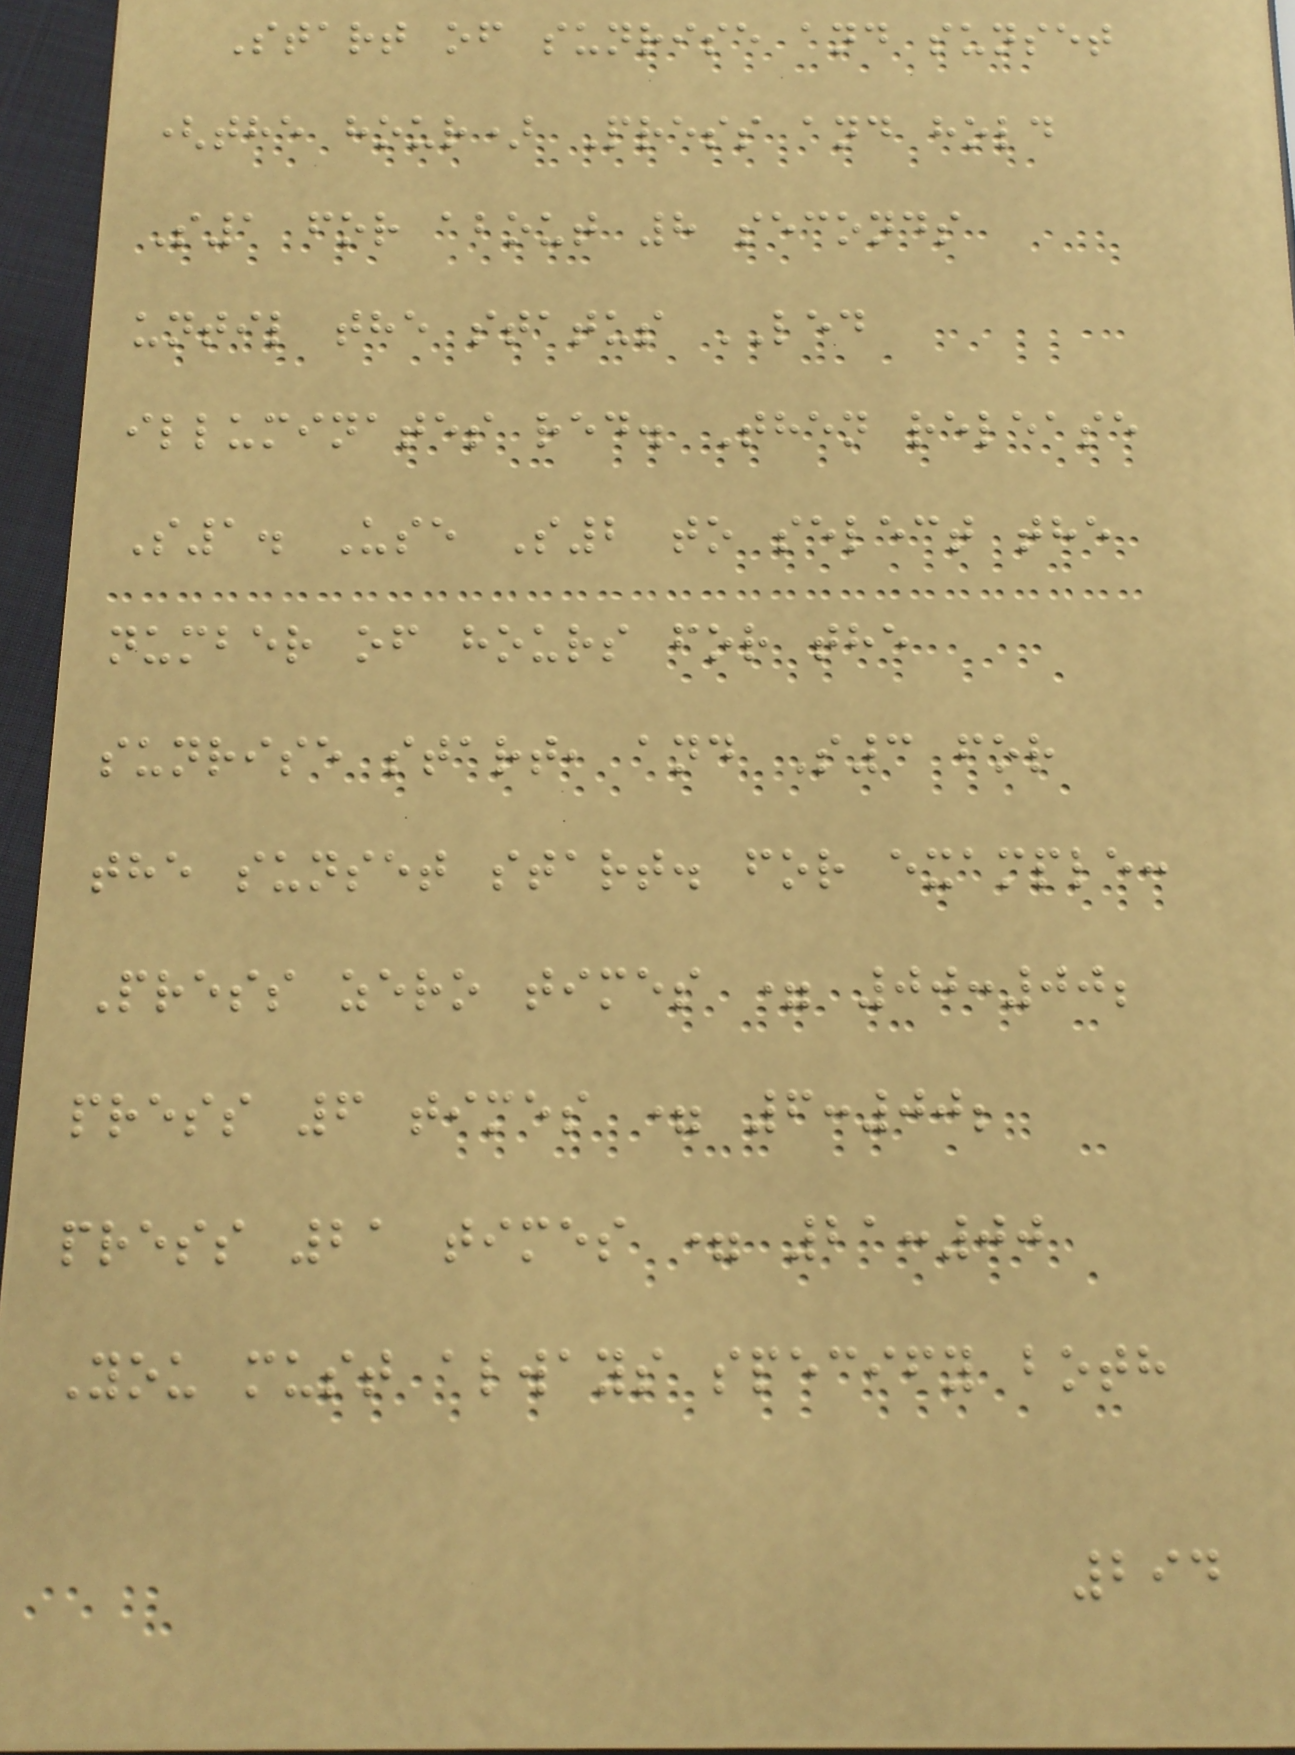Start of sunrise and sunset
(the hour) Press and hold
S1 for about 8 seconds
until the status LED
illuminates red. Then release
S1. Use S2 to select the
number of hours for the
sunrise start, and S3 for
the sunset start. for example:
Press zero times = 00:00;
press 6 times = 6:00;
press 21 times = 21:00
You must always specify both
294
